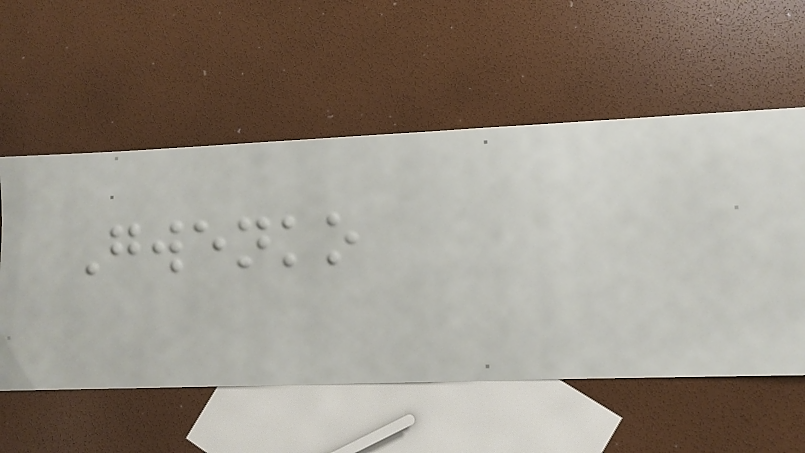Gwenko
